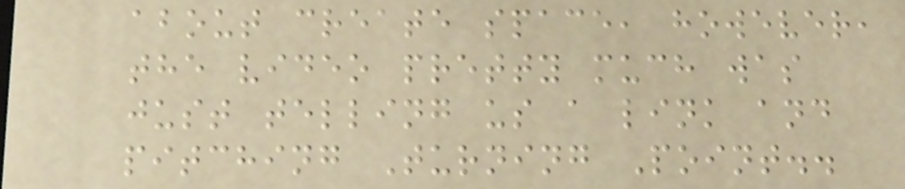about create space, however,
the video pretty much was
just telling us a link and
pitching Turning Point..
